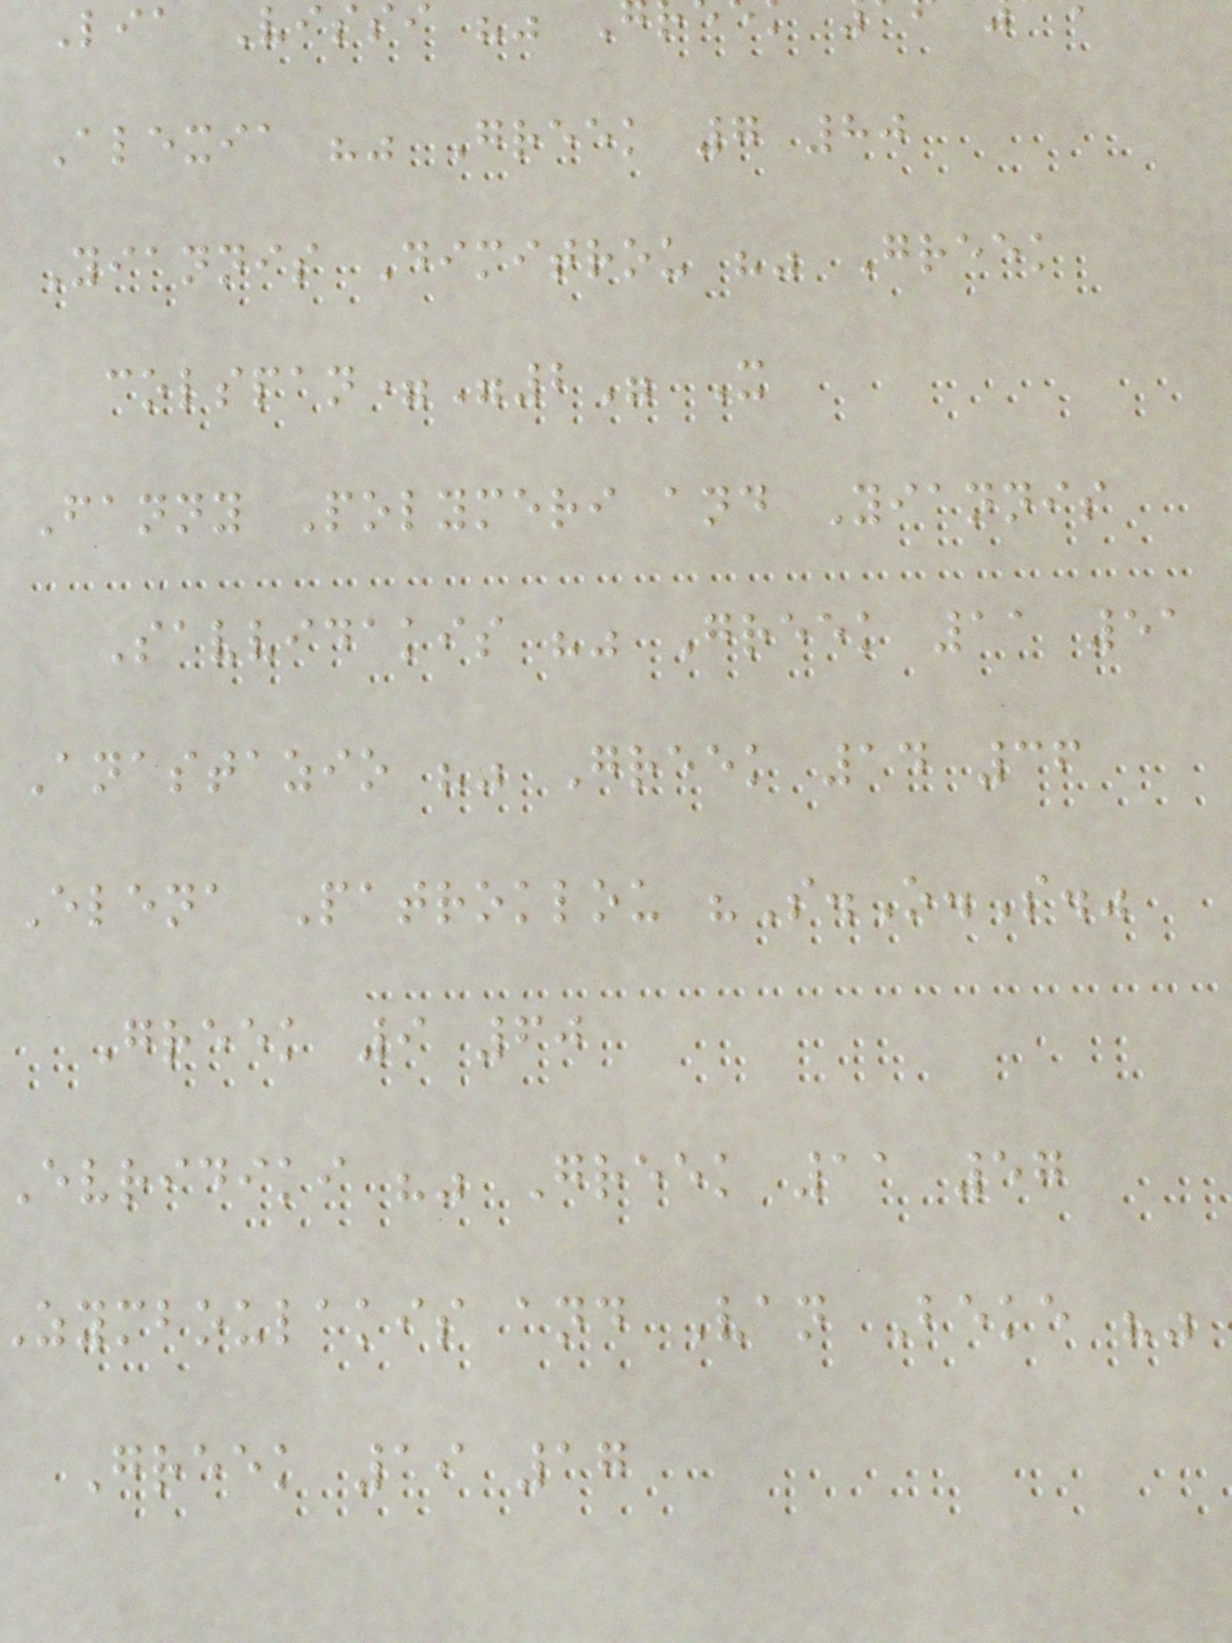Lia Vissi
Alexia "" Greek 7 80
Yiannis Dimitrou "" Greek
colspan="2" X
Fanny Polymeri and Yiannis
Savvidakis "" Greek 11 51
Anastazio "" Greek 14 36
Elena Patroklou "S.O.S."
Greek 9 60
Evridiki "" Greek 11 57
Greek 19 17
